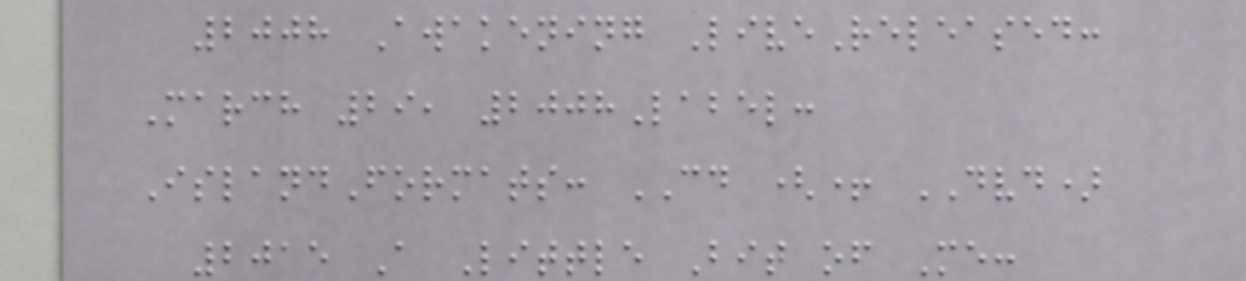2008 Awakening LiveReleased:
March 29, 2008Label:
IslandFormats: CD (+ DVD)
2015 A Little Bit of Me:
